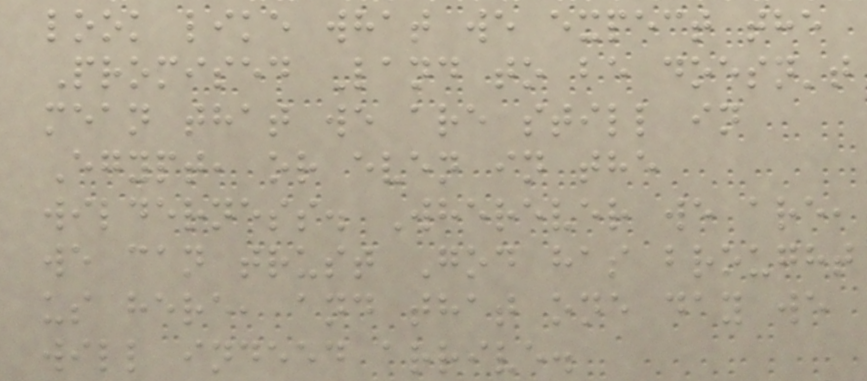look like what we expect the
Promised Land to be doesn't
mean that we are still in
Egypt, or even in the
wilderness. Wherever we are,
we can trust God has brought
us here, and that one day we
will indeed arrive.
